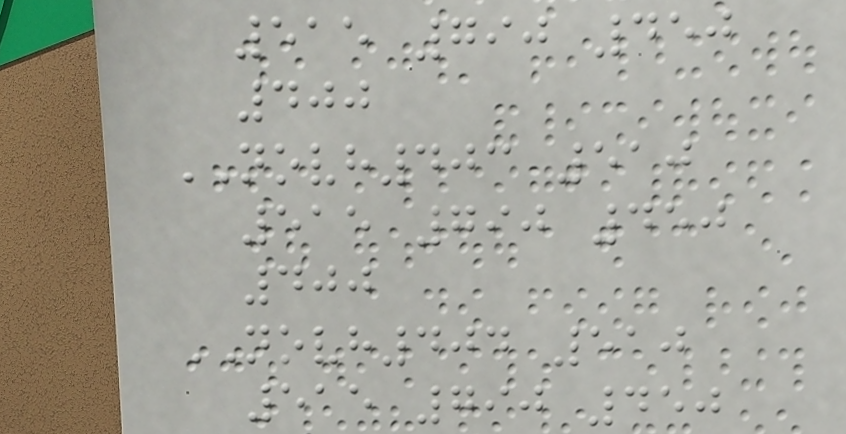515 790 450
400
NOVH403 510
515 790 450
400
NOVH404 510
515 790 450
